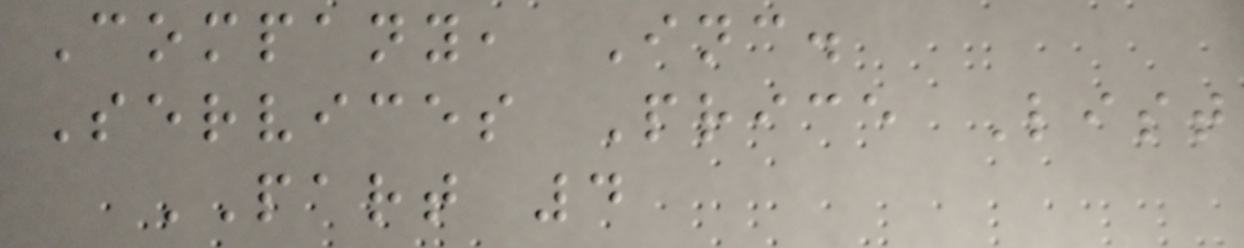Company, Inc.
Services Price List
PART 4
